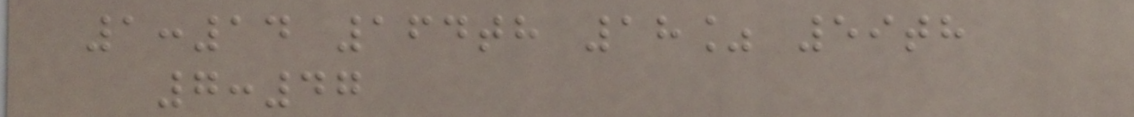1:14 164th 18% 59th
7:47
